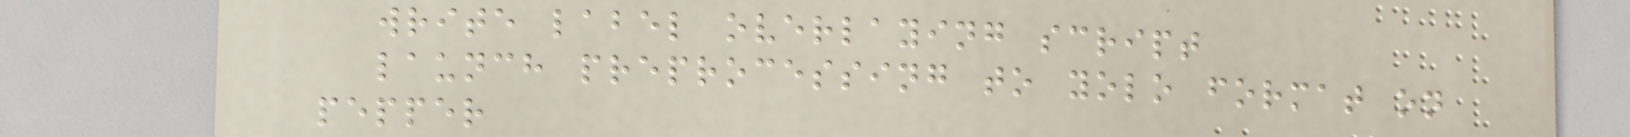write label overlaying script
launch preprocessing to yolo format on
pepper
